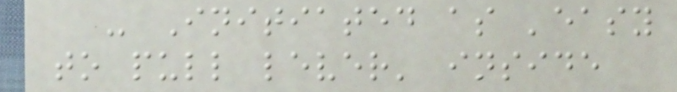- Initiated as 'easy
to pull lever' inside
